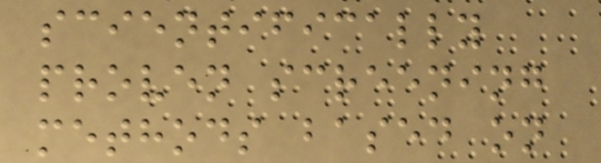scientifically
proven screening
methods based on
